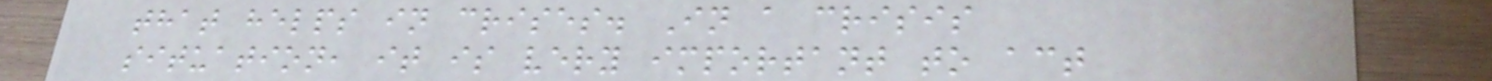that helps in crises. In a crisis
situation, it is very important to act
